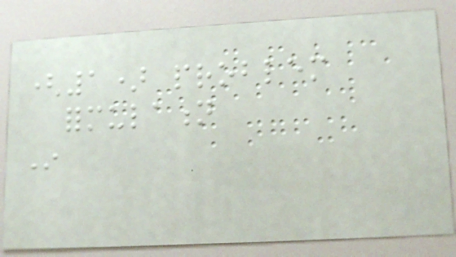(1) problem
formulation
In
